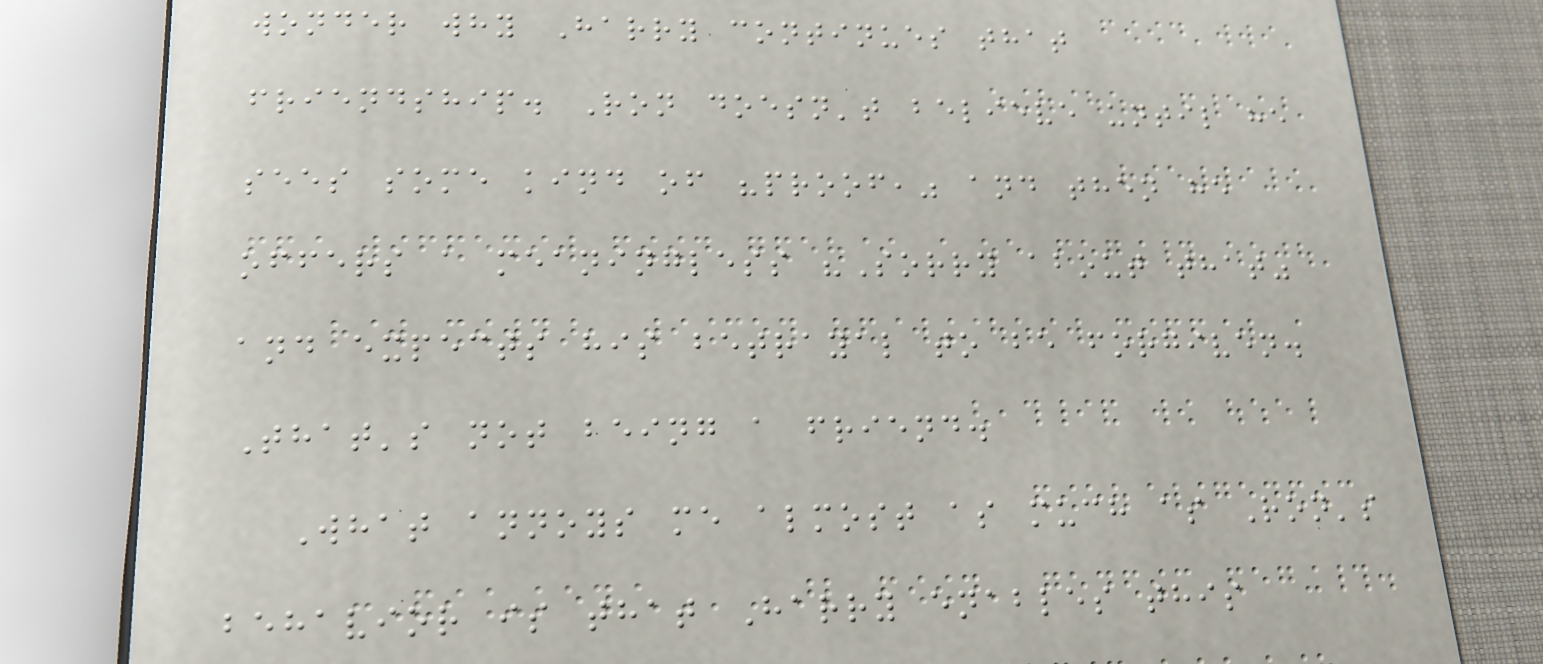wonder why Harry continues that
friendship. Ron doesn't believe until he
sees some kind of "proof," and then he
offers a meaningless "Sorry about that"
and expects his betrayal to be forgiven.
That's not being a friend.
What annoys me almost as much as Ron's
behavior is that Harry enables this
